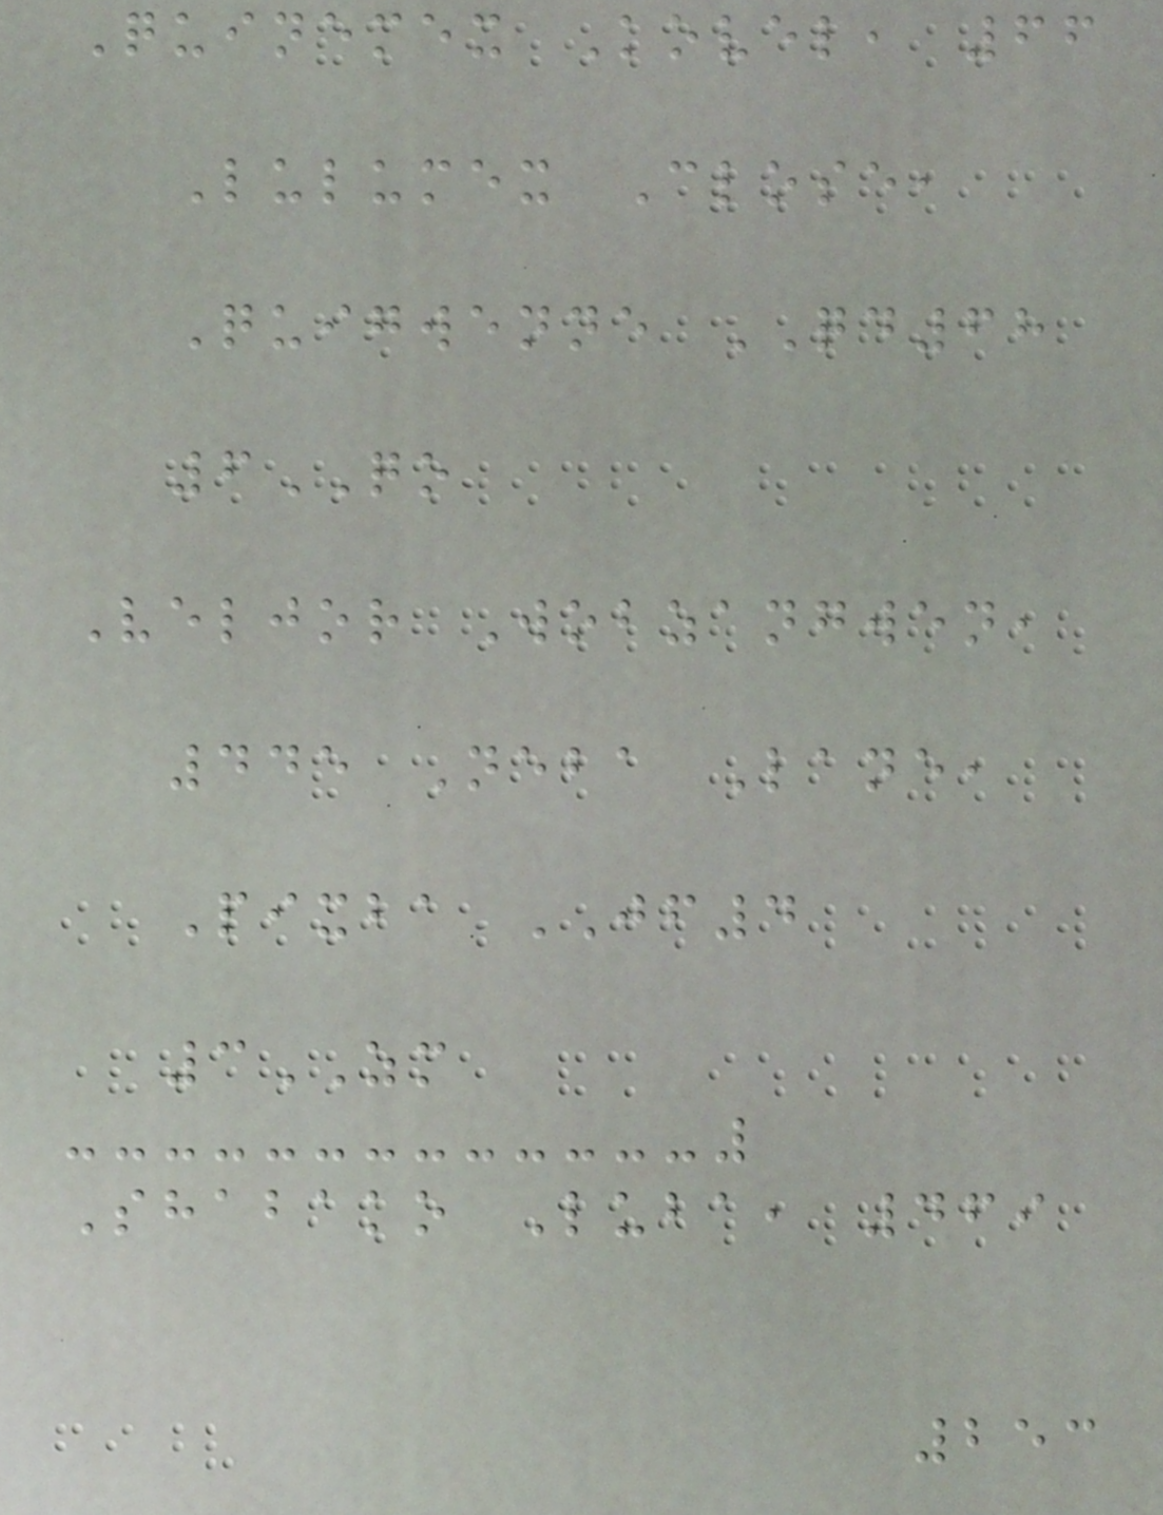Quinemex Kovel, 66
Lulumex Close,
Quigwenne QD68
6QO
Veljor Wobzangwen,
445 Neba Lane,
Pixba JF4
3ZM
Shabako Luba, 469
253
